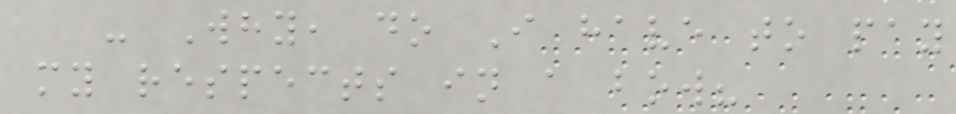- Why, do I have to pay
my respects in a bow?
